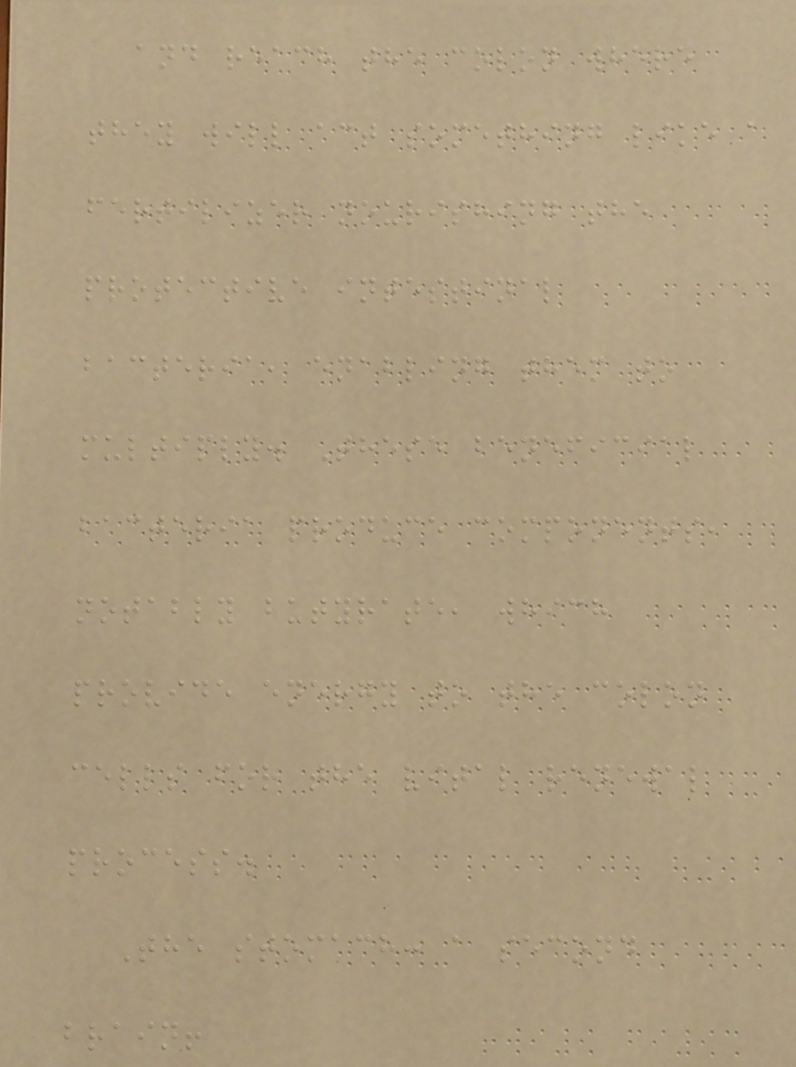and reach the colon where
they will act something like a
fertilizer nourishing the
protective intestinal
bacteria, enabling them to
multiply. These beneficial
bacteria produce components,
notably butyrate, which
provide energy to the colon
cells for the vital renewal
process.
The stomach: a second
brain!
